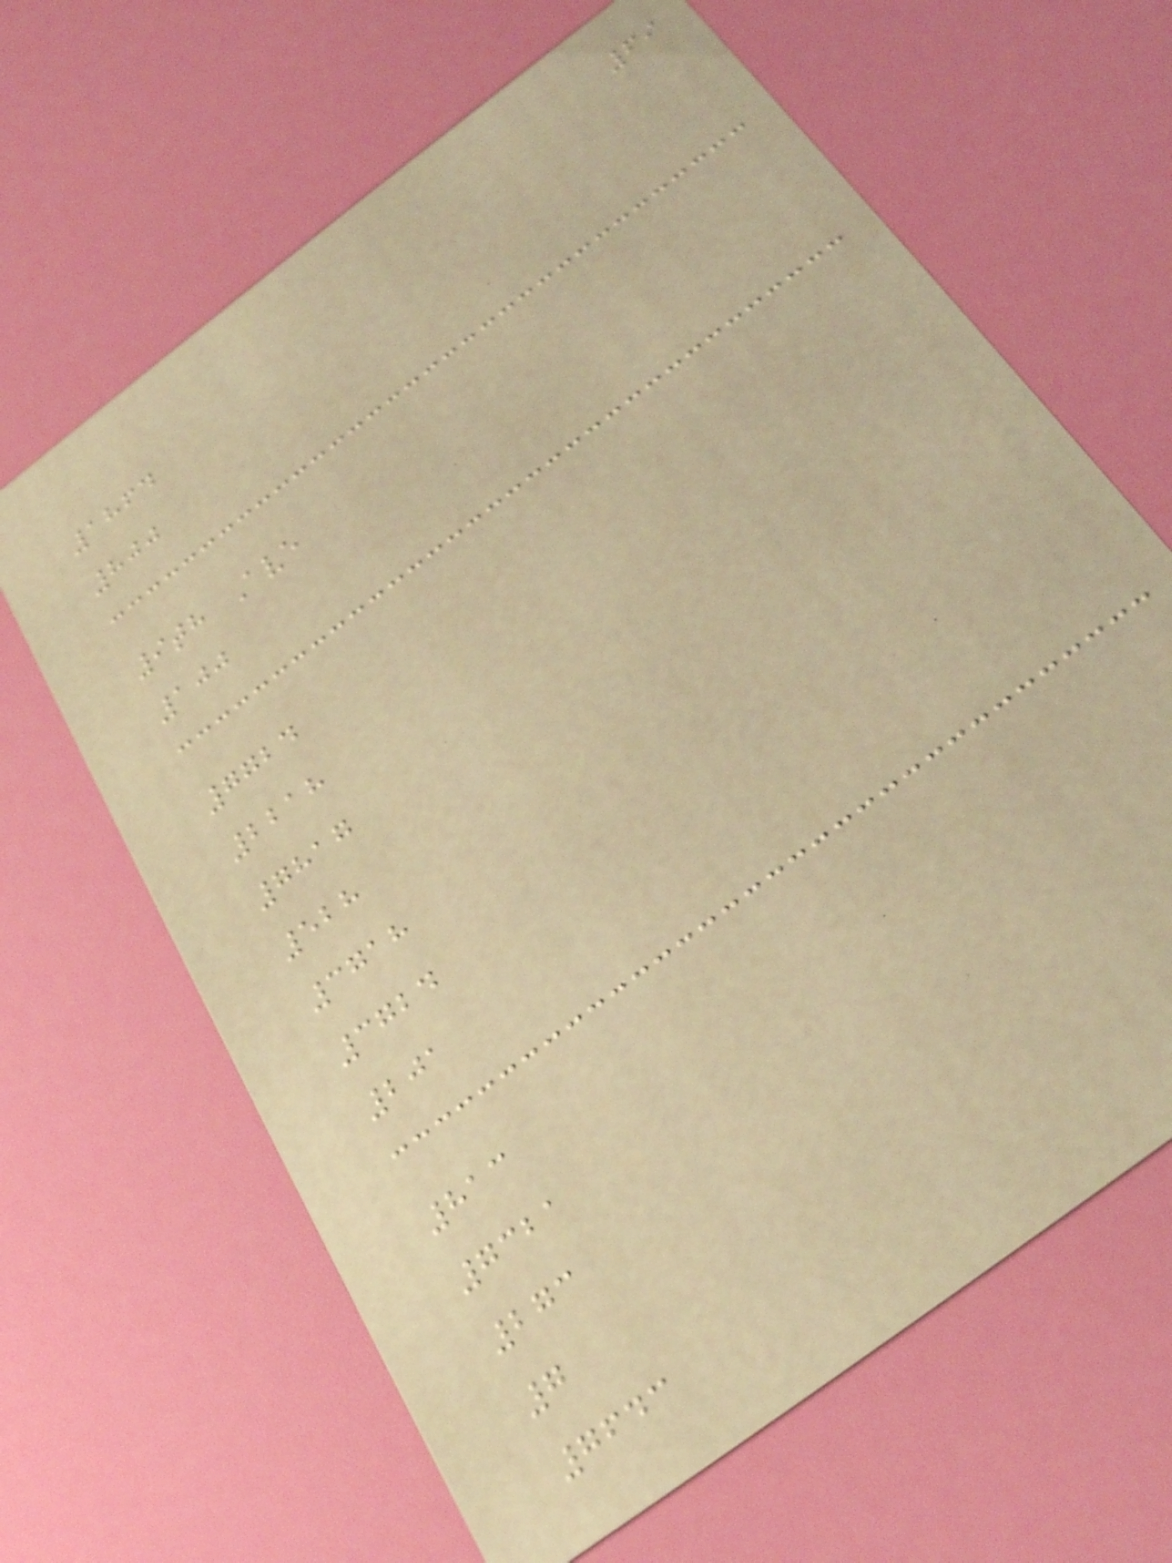69
1864
800
9th Ave
100
7724
2218
7817
528
3718
3724
201
813
7321
273
7
7643
